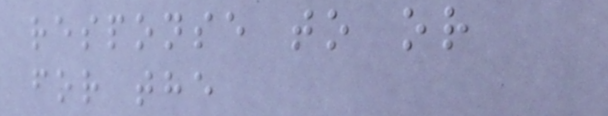response to or
for the
